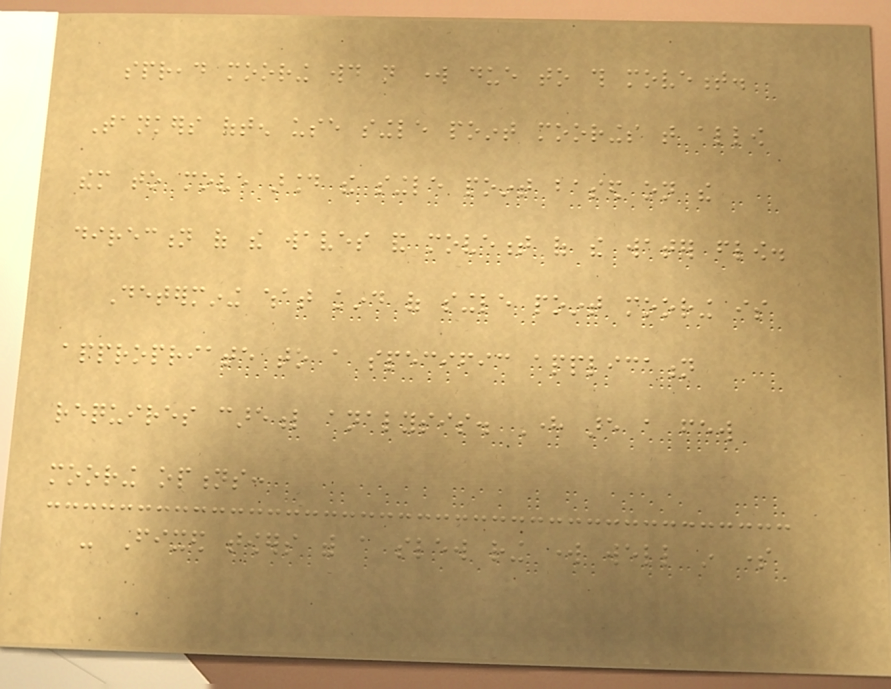spread mooring would not work due to this movement.
Tankers often use single point moorings that allow
them to move around the single point based on the
direction of the waves and movement of the water flow.
Determining what kind of single point mooring is
appropriate to a specific application
requires careful analysis. Here are a few
mooring options:
- Fixed towers with a slew ring work well in some
